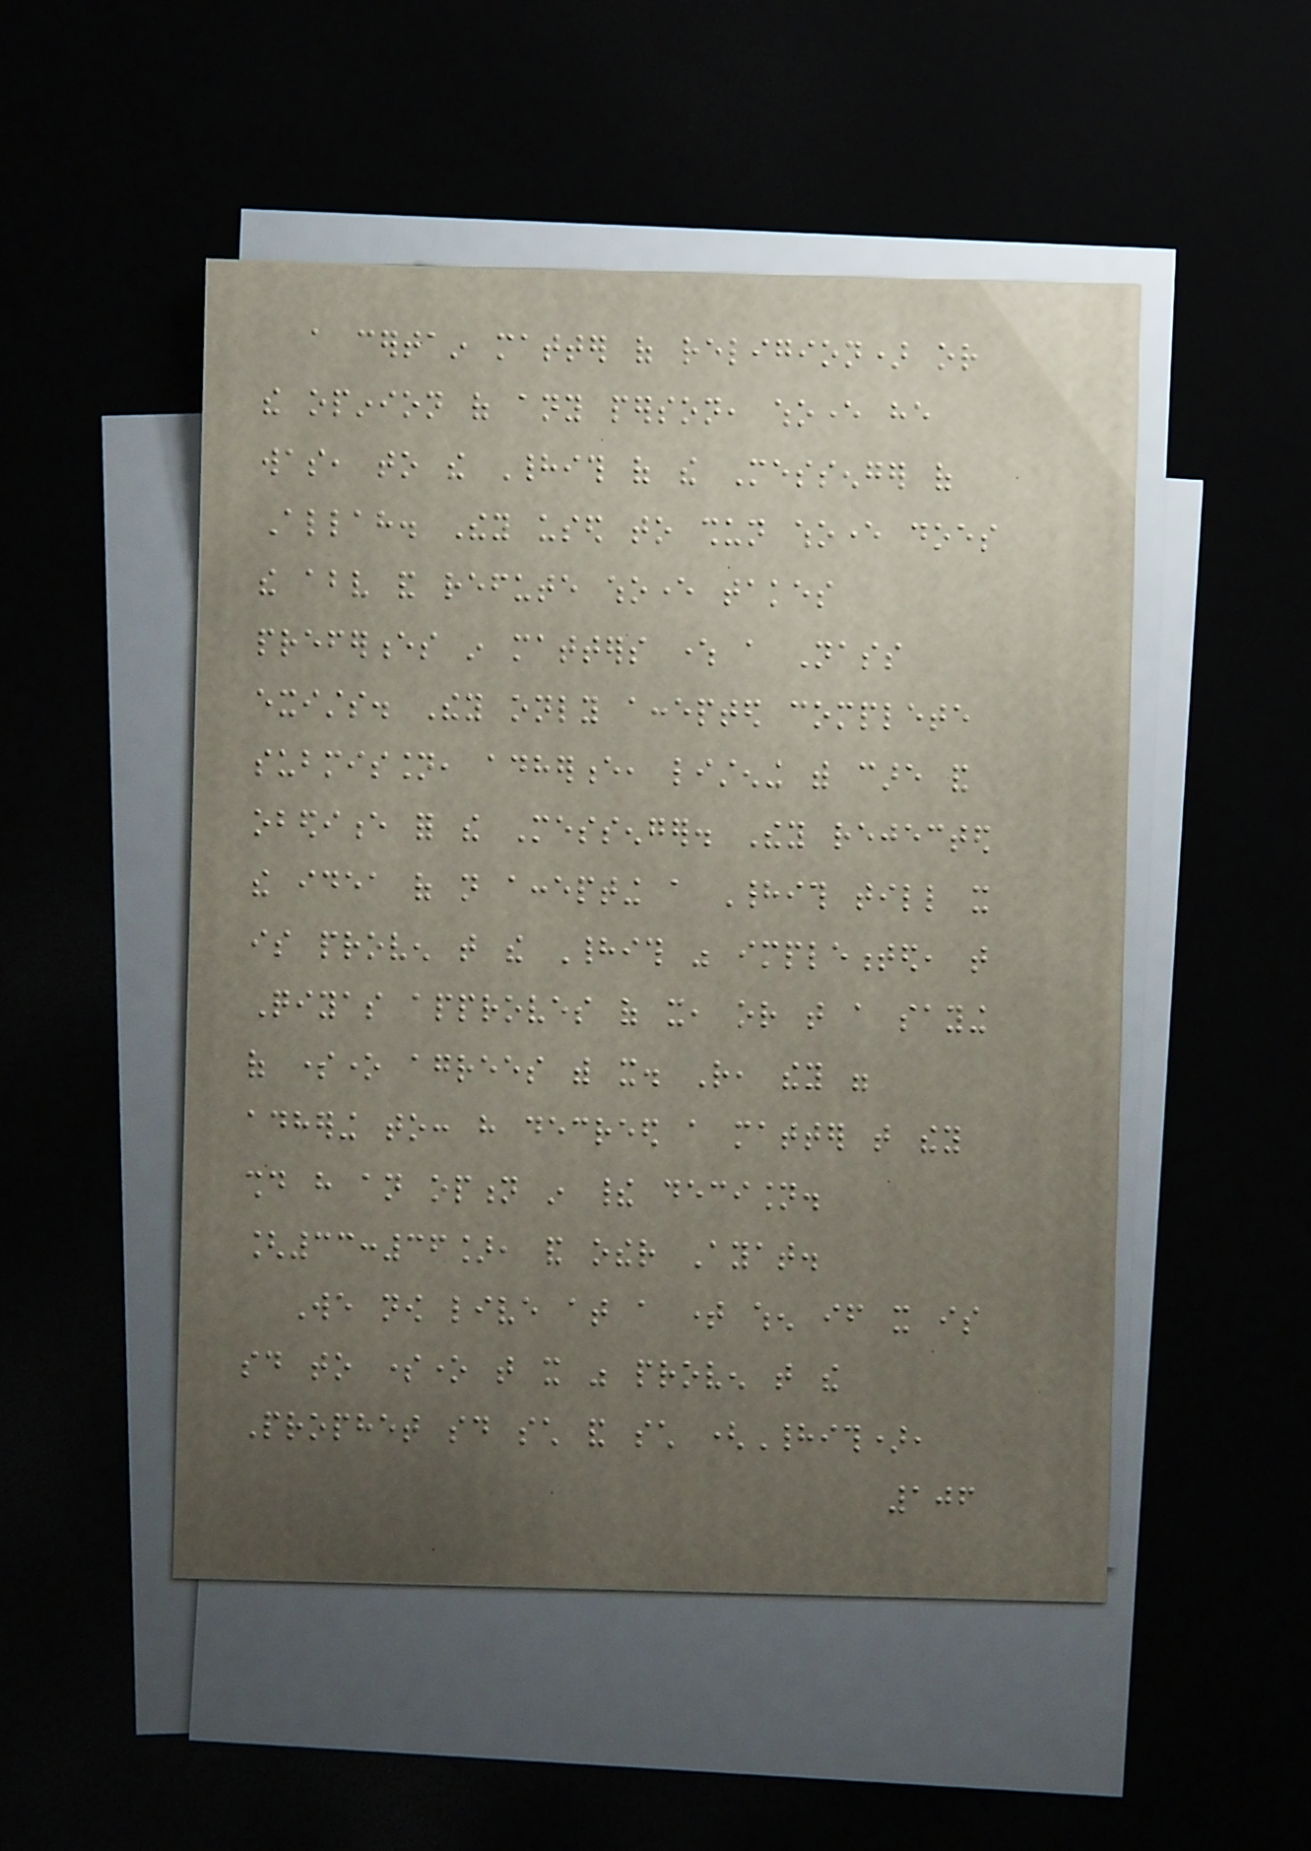a certain matter of religion) or
the opinion of any person, whoever he
was, to the Hadith of the Messenger of
Allah. They used to shun whoever does
the above and refute whoever takes
preferences in matters where a Nass
exists. They only accepted complete
submission, adherence, listening with care and
obedience for the Messenger. They rejected
the idea of not accepting a Hadith till it
is proven that the Hadith was implemented, that
Qiyas approves of it, or that a saying
of someone agrees with it. Rather, they were
adhering to: have decreed a matter that they
should have an option in their decision.
[33:36], and other Ayat.
We now live at a time when if it is
said to someone that it was proven that the
Prophet said such and such (Hadith),
106
